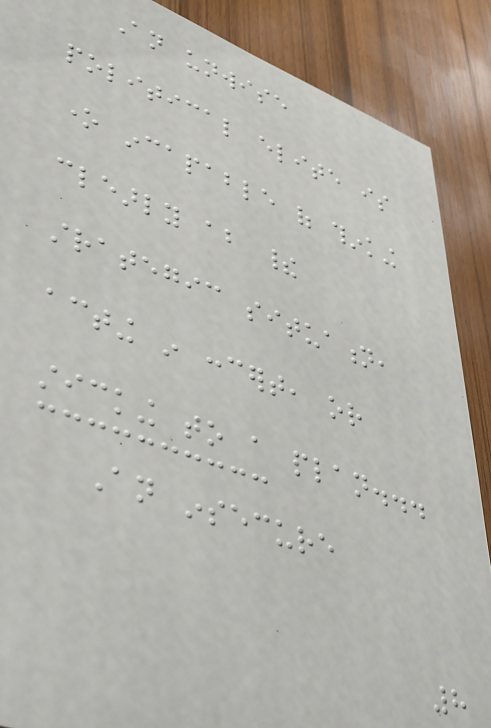An unwise
political elite is
one incapable of thinking
clearly about their
strategic situation,
acting in concert, or
sticking to a plan...
An insecure
8
